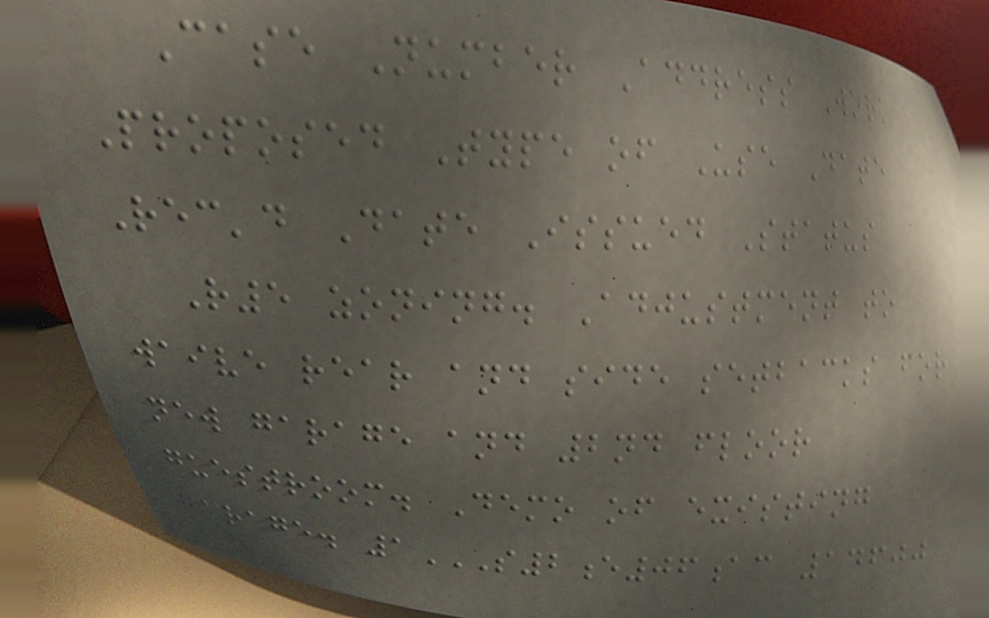Case Number Address Work
Proposed Type of Use Date
Rec'd Date Issued Status
R5 zoning. Adjustment to
waive rear and side setbacks for
new garage and 2nd floor
guestroom. Demo of existing
garage. 1S2E06AC 14600
